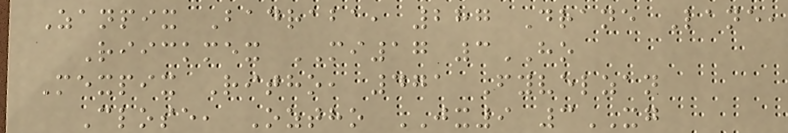Zanpix Badraba, 287 Drane Lane,
Riickmex MI17 3HO
Mexpix Ritho, 471 Fyvelzan
Close, Oztho JX9 3XG
